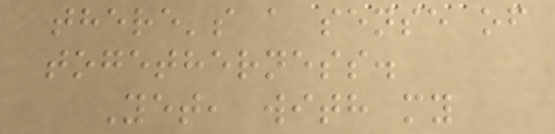there's a sense of
togetherness.
Yet, with my
